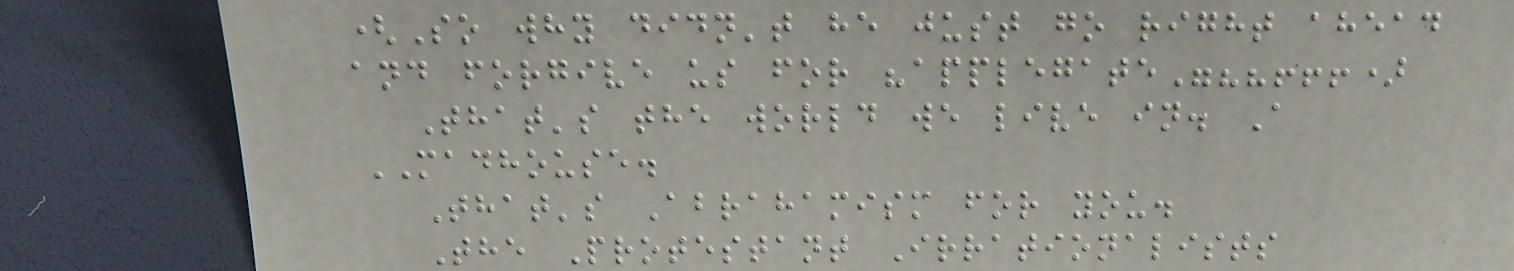(So why didn't he just go right ahead
and forgive us for "applegate"??!!!)
That's the world we live in. A
MADHOUSE.
That's Abrahamism for you.
The Protestant Irrationalists
